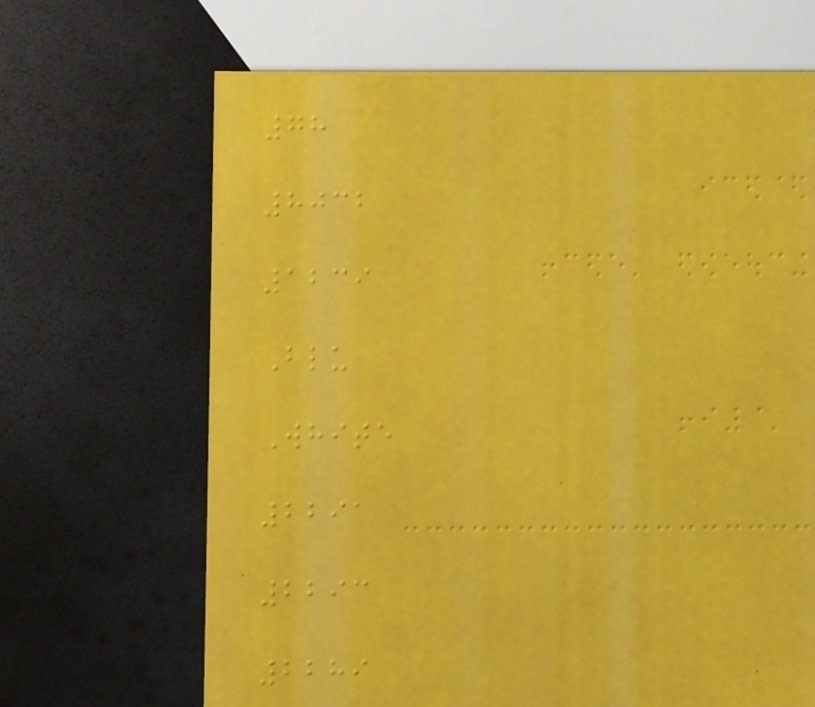78
8032
1239
Blu
White
2291
2293
2289
